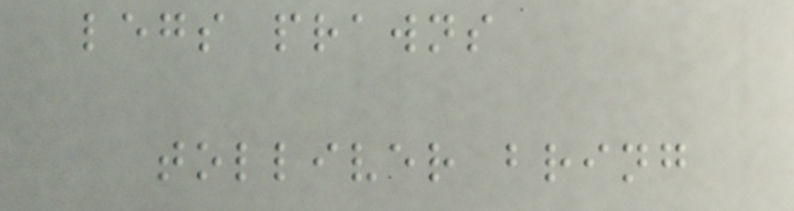legs prawns
tolliver bring
